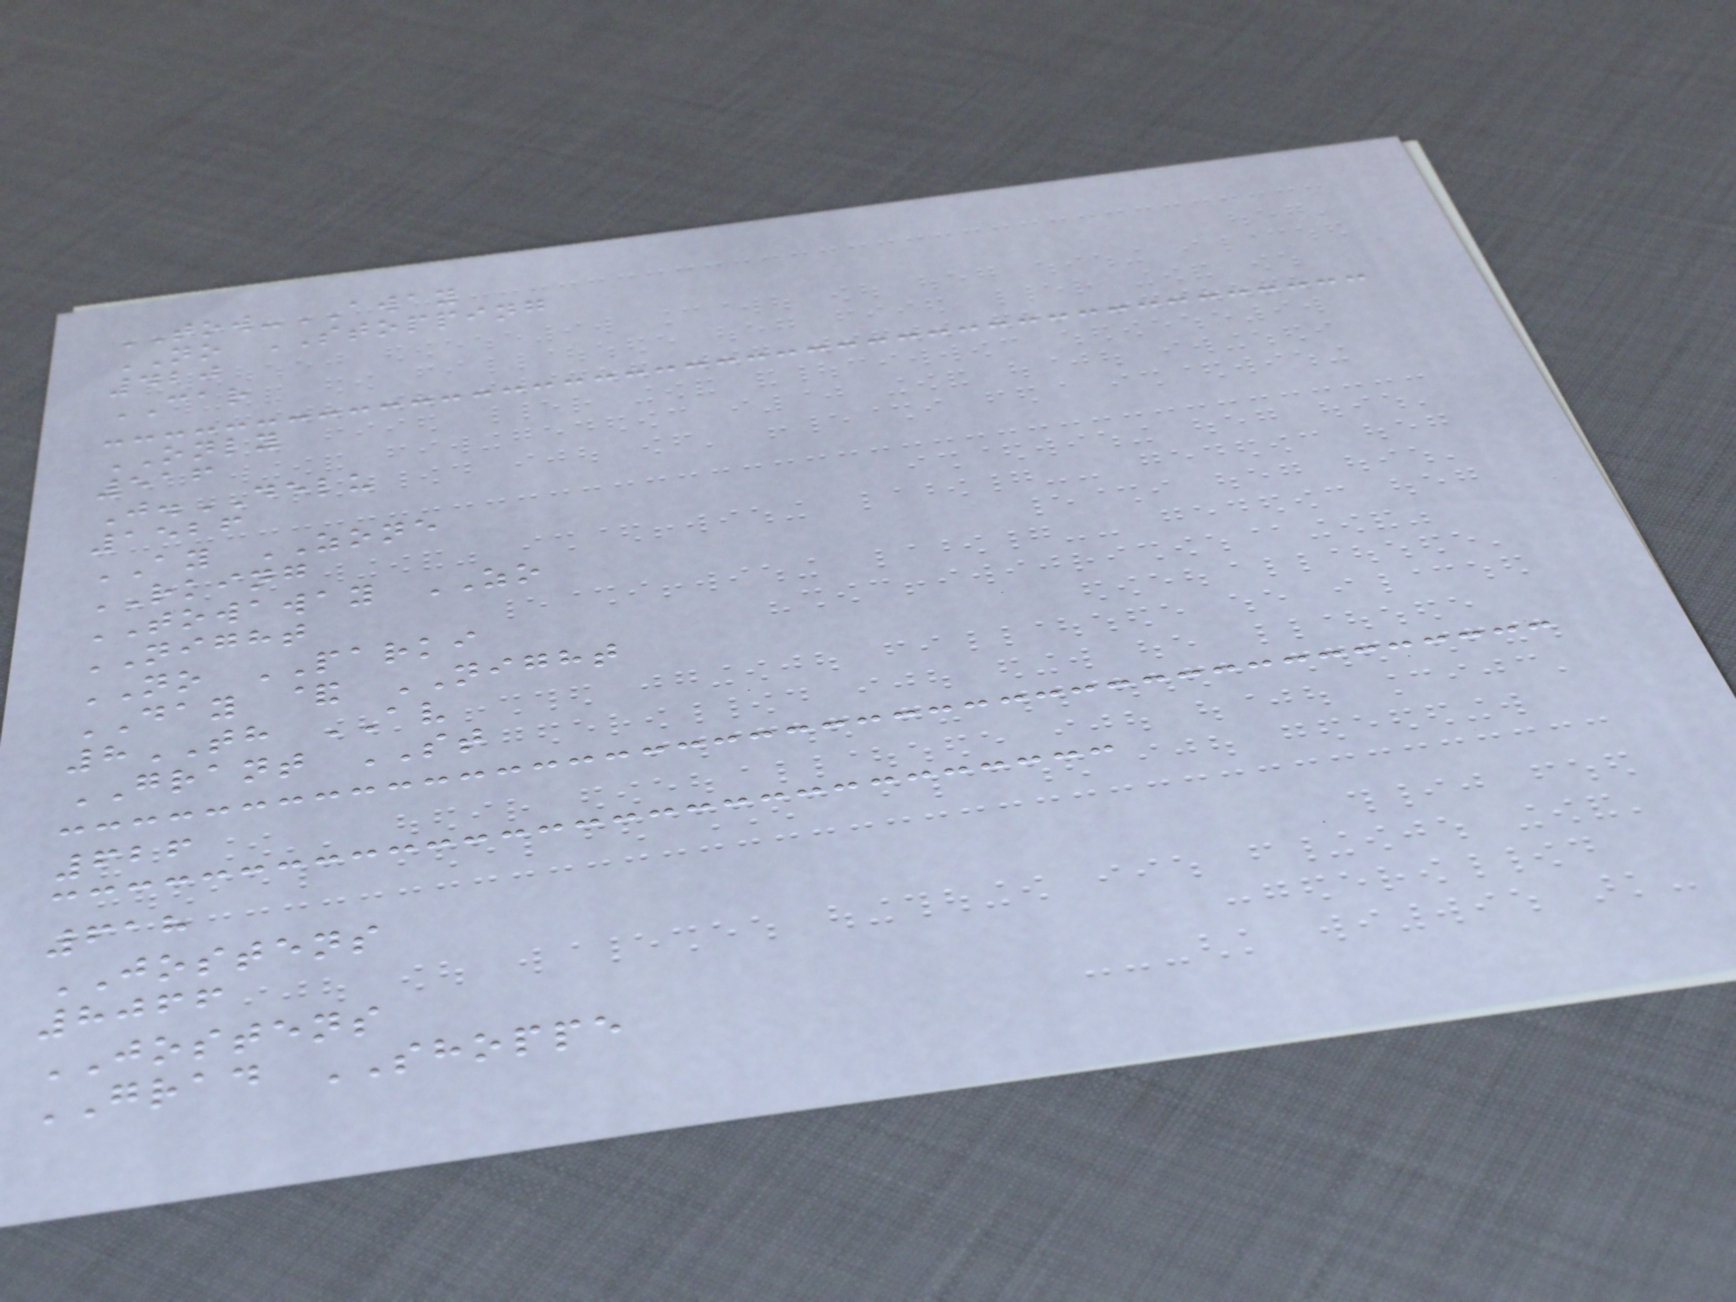TOW-AWAY
NO STOPPING
420
CAR
ONLY
516
J.DELU
1526
AY ZONE
RKING
TOWAWAY ZO
NIGHT
NO PARKI
DAY & NIGHT
8TH AV
GRANT ST
626
618
JOSTENS
8066
JOSTENS
GRAD SHOPPE
